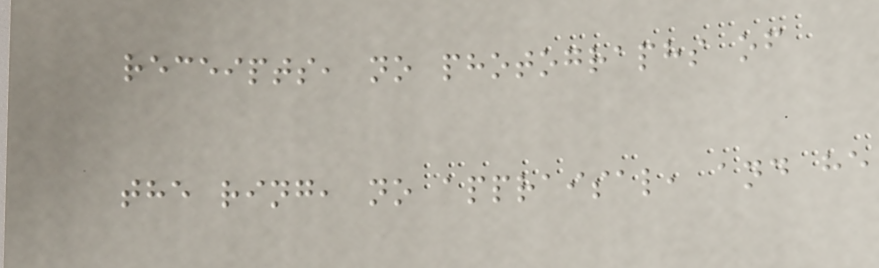receipts, no photographs of
the ring, no appraisal, and he
